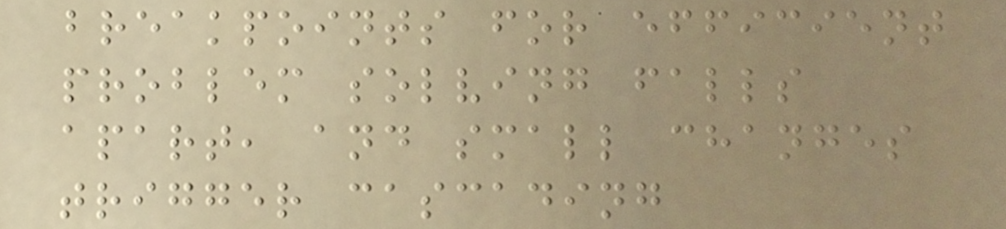breakpoints for efficient
problem solving falls
apart, and small changes
trigger cascading
